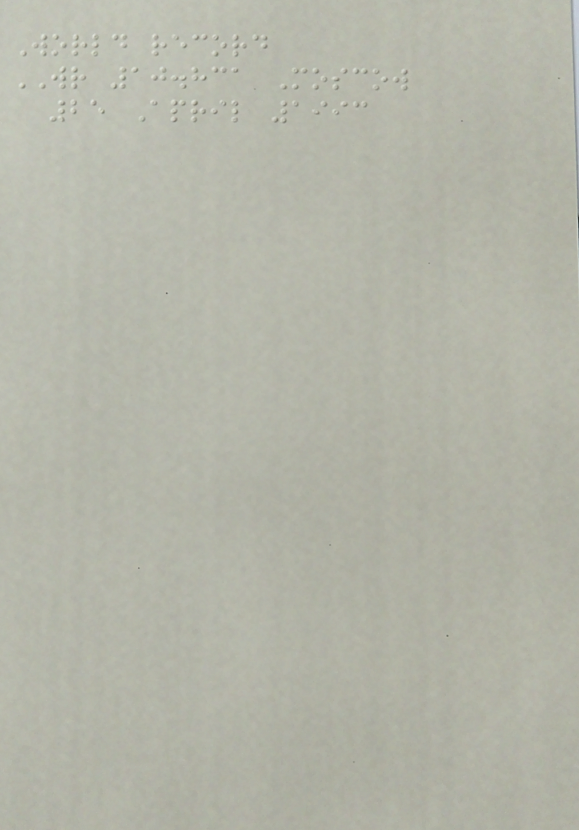World record
WR 10.831 Moscow
25 April 1993
